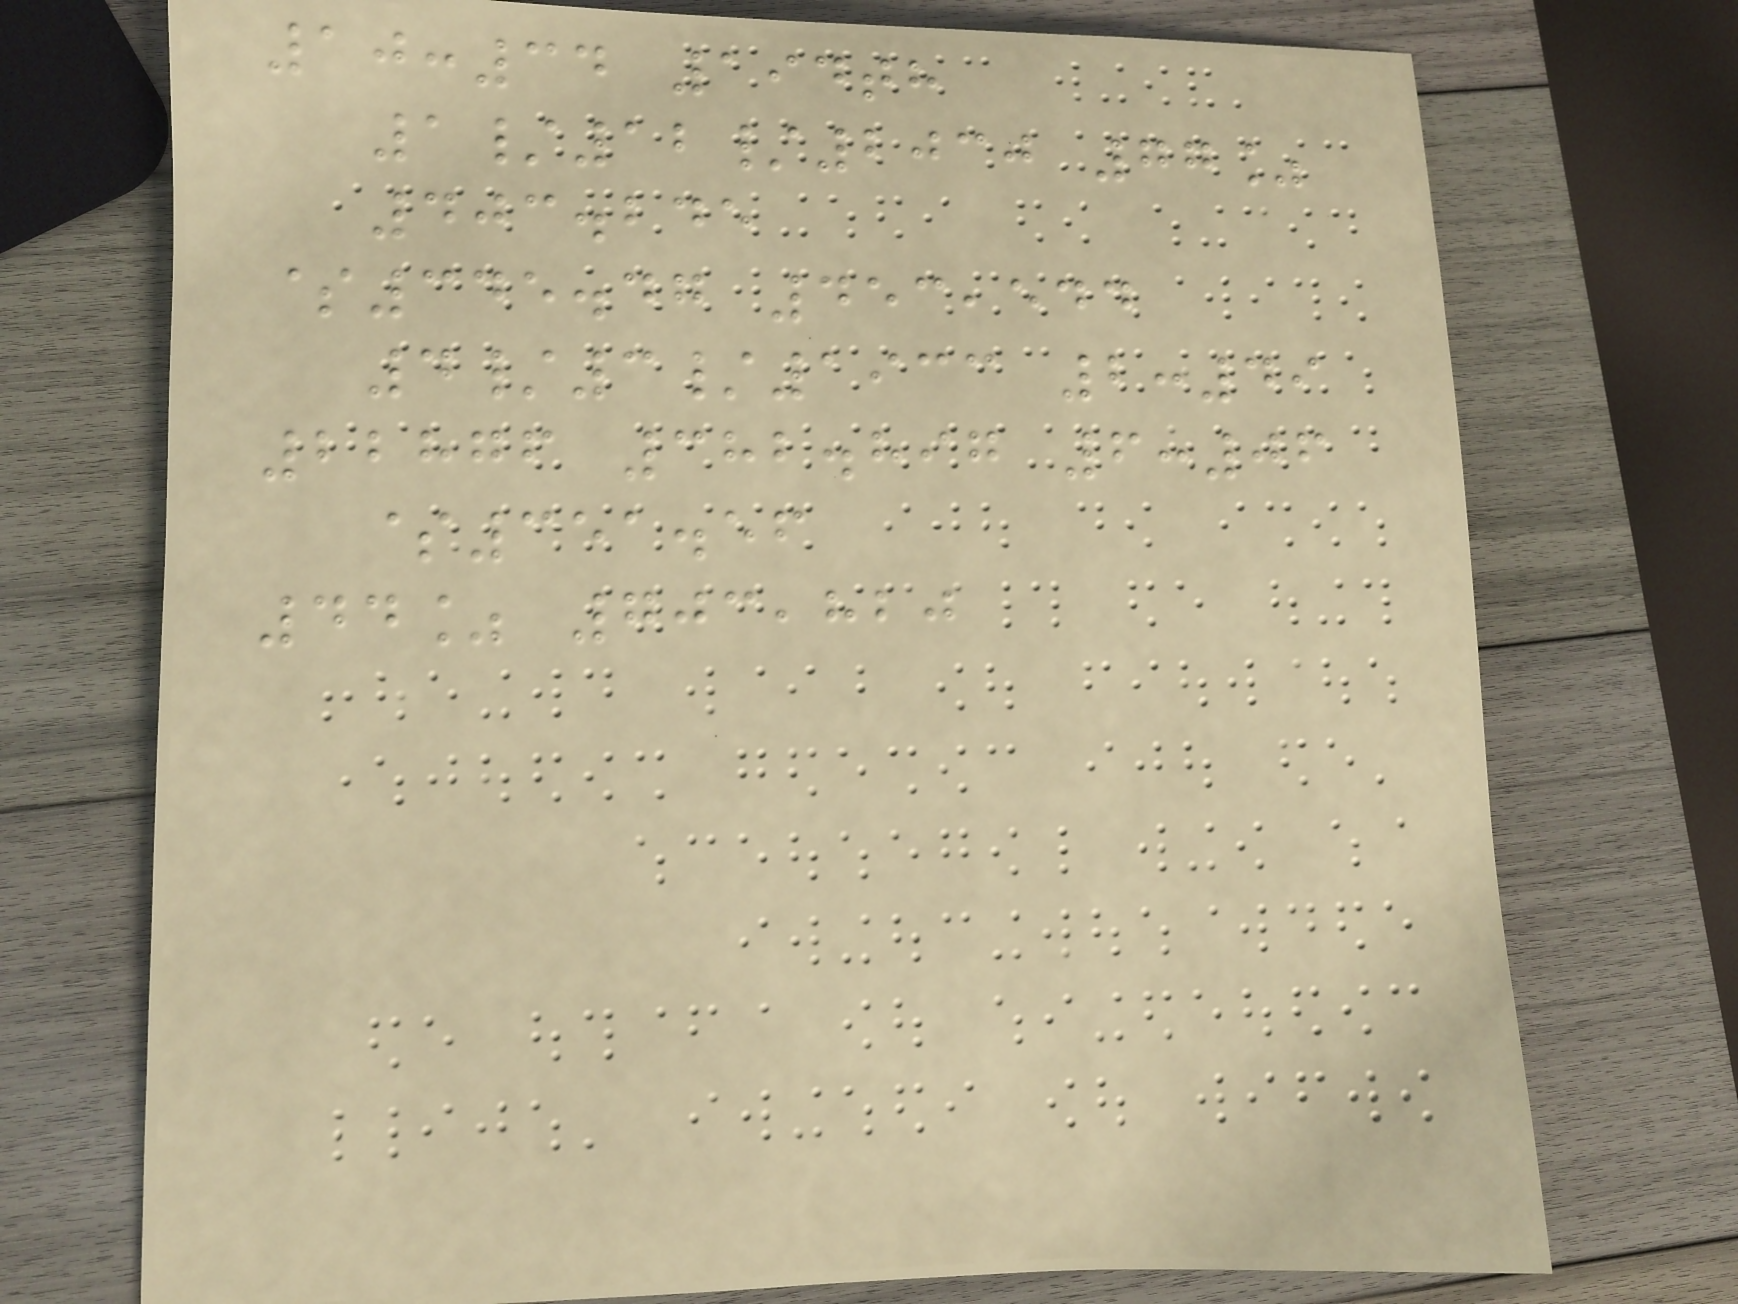10:34 194th
1/12/2030 77%
403.245
$345.47 453,544
4/3/1933 2:49
22876 382.897 6:06
$351.56
44% 703,820
